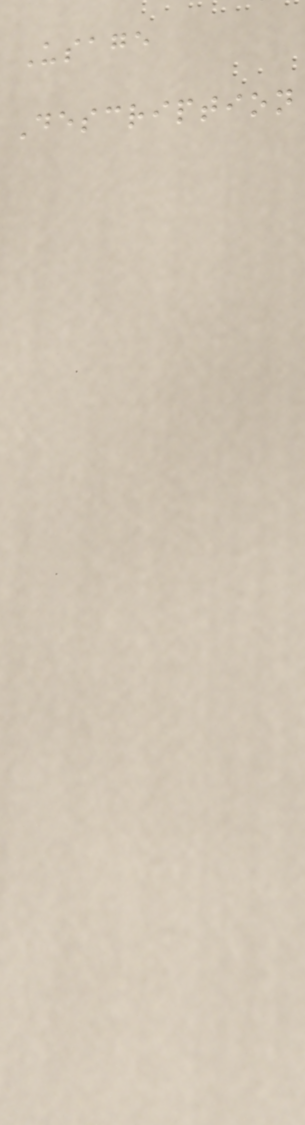Usage
Description
